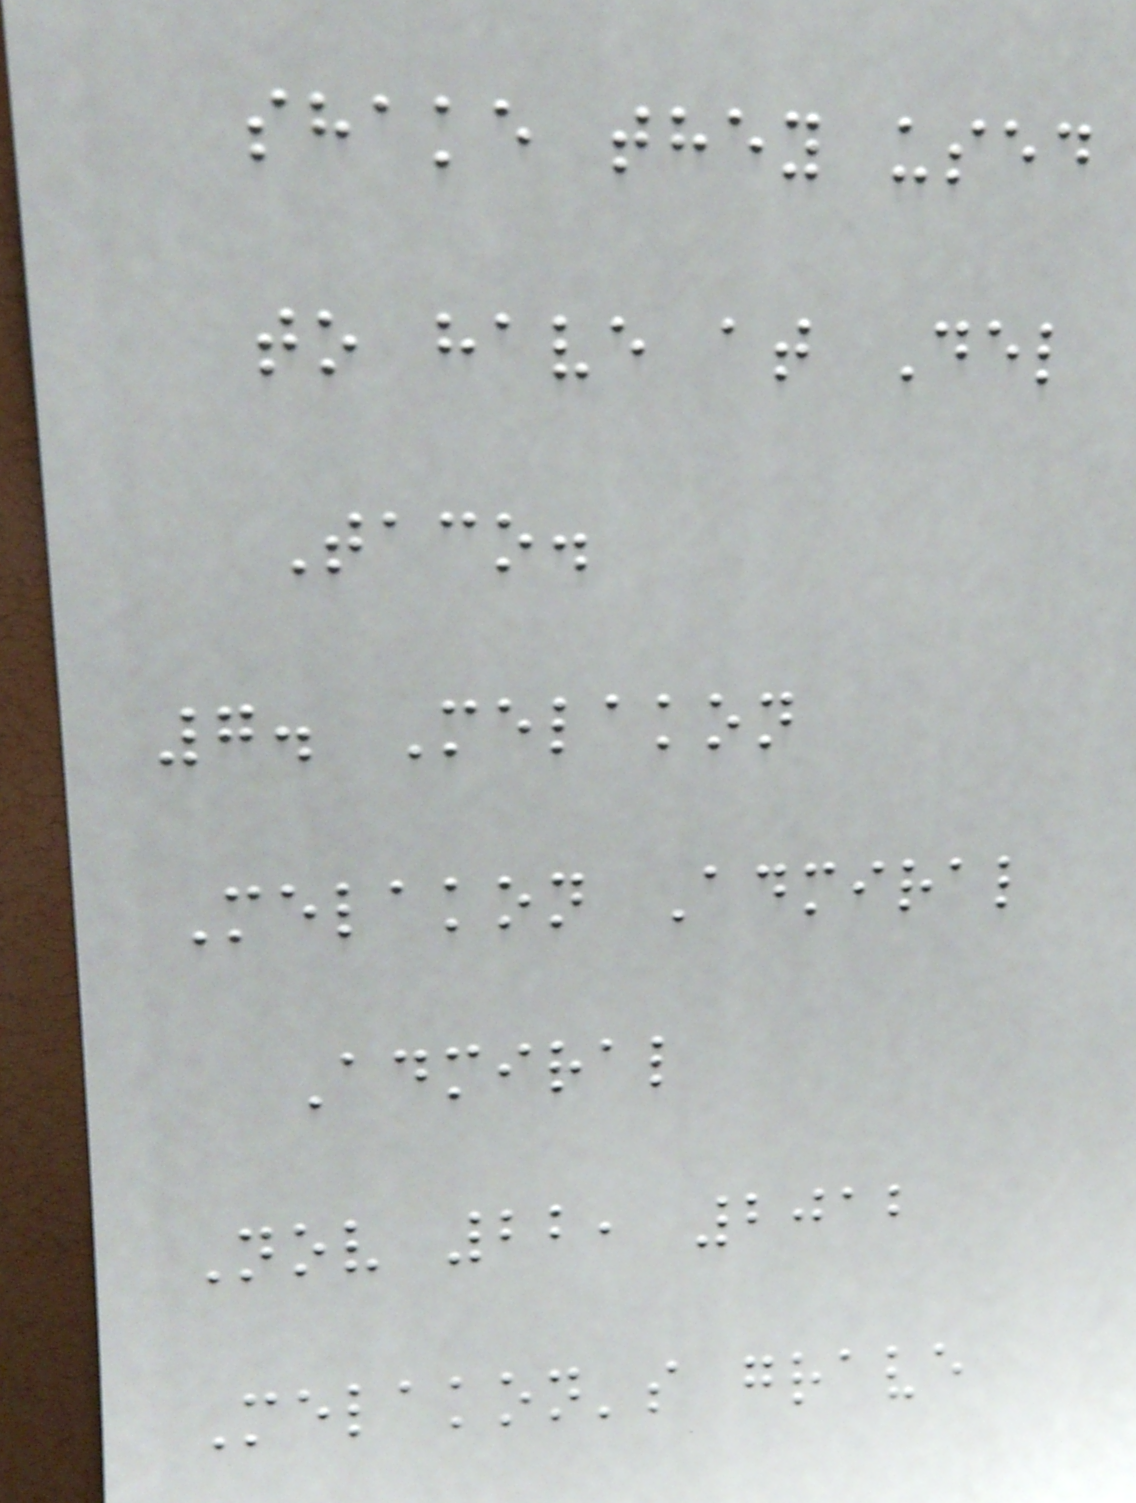shake they used
to have at Del
Taco.
7. Melakon
Melakon Admiral
Admiral
Nov 22, 2012
Melakon's grave
